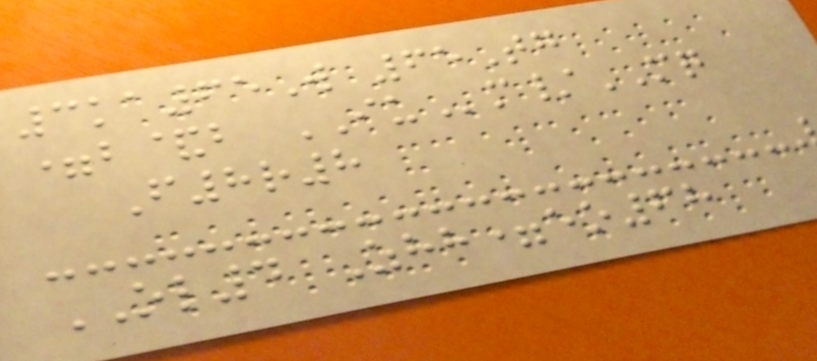3ka65W 65Tg
=b&b IUm/MQ
F8r8
OL4 Zhh=eo68
